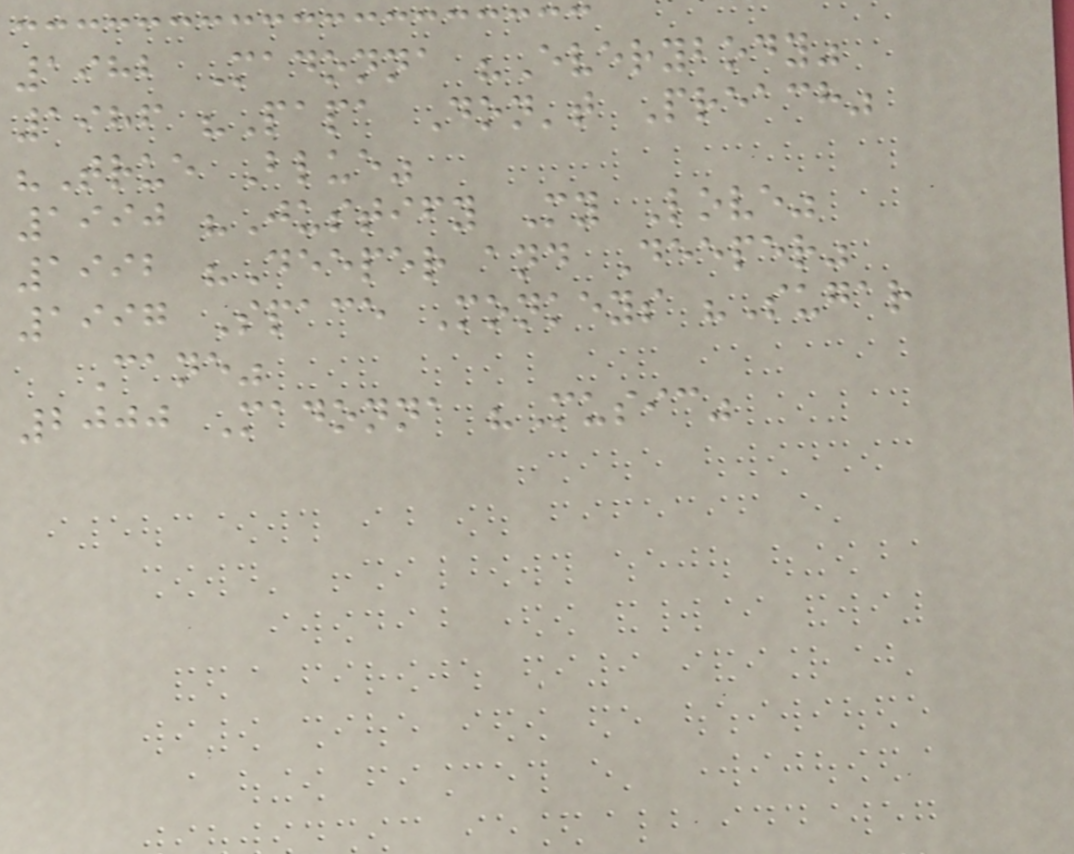1982 Madonna "Everybody"
1986 "Papa Don't Preach"
"True Blue"
1990 "Justify My Love"
1992 "Deeper and Deeper"
1997 Space Monkeys "Sugar
Cane"
2000 Madonna "Music"
